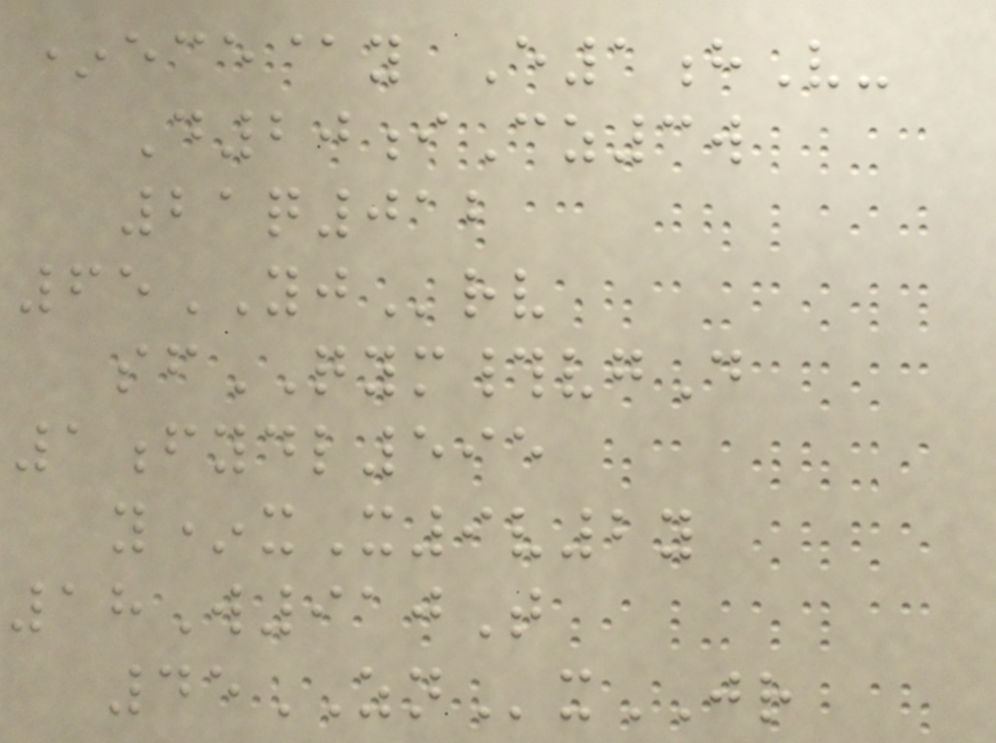*ece@y E1hV-
D20iCz3w
21q012
65YJrv
sfQYM#vgD
1fydl595
y*xX9v2y
18W910T
45ZNxJR
